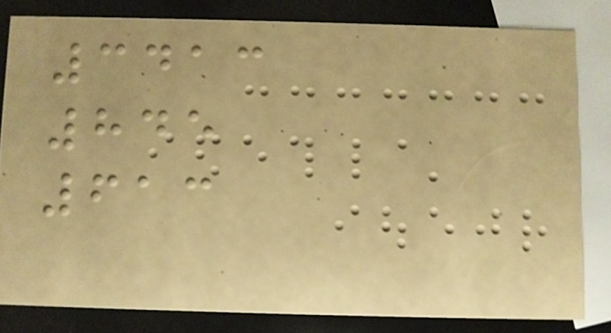3413
845
613
